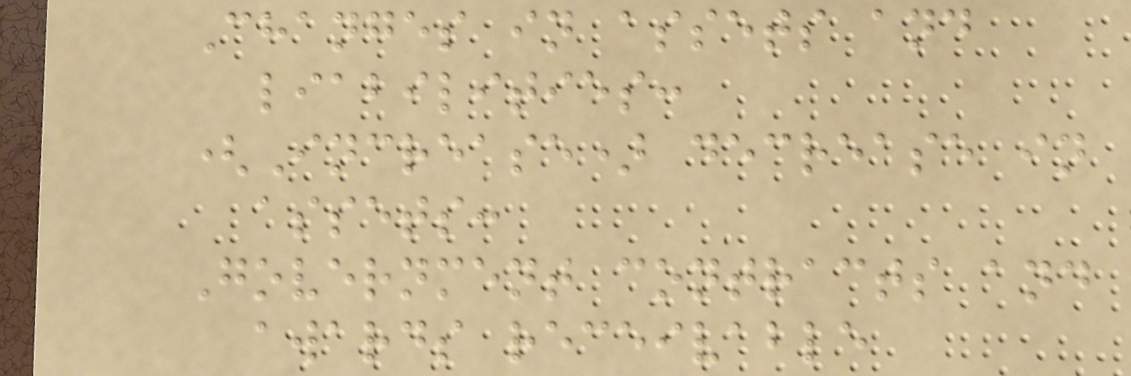Changes in assets and
liabilities:
(Increase) decrease in
assets:
Government contracts and
awards receivable
